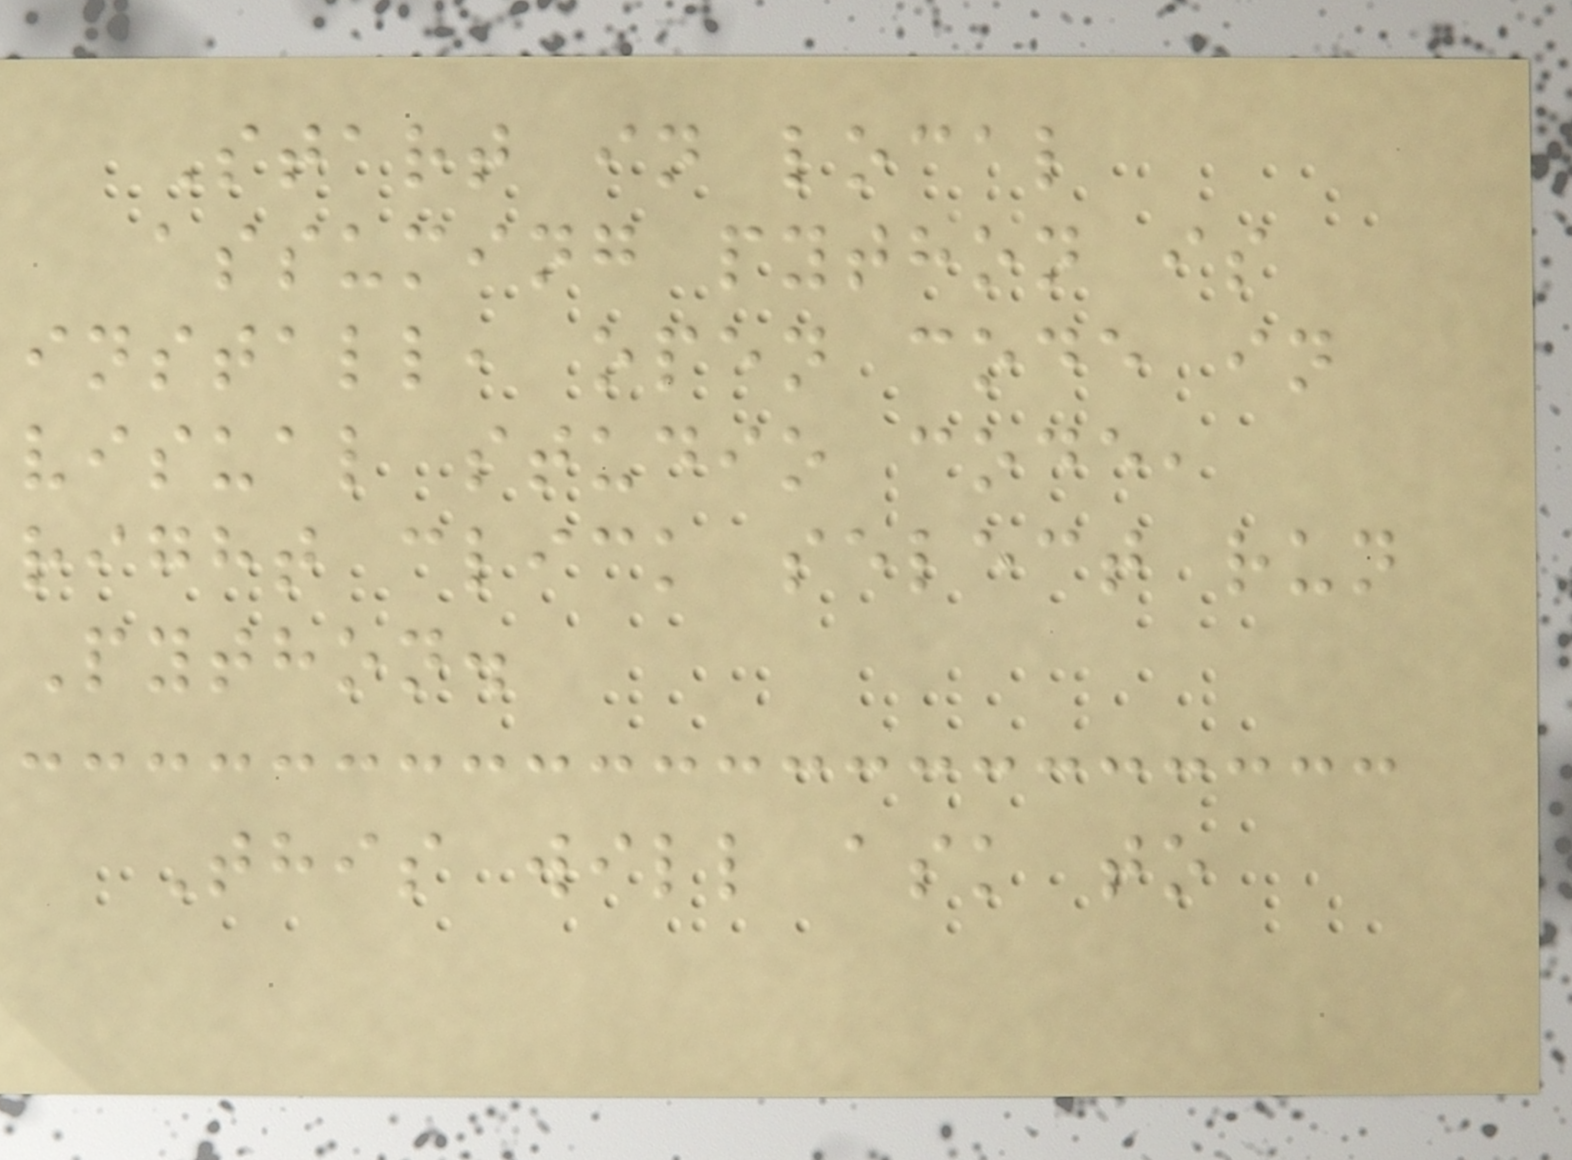Start in local
assuming python is
install, open code in
visual studio code,
right click select run
Python.
This will ask to
